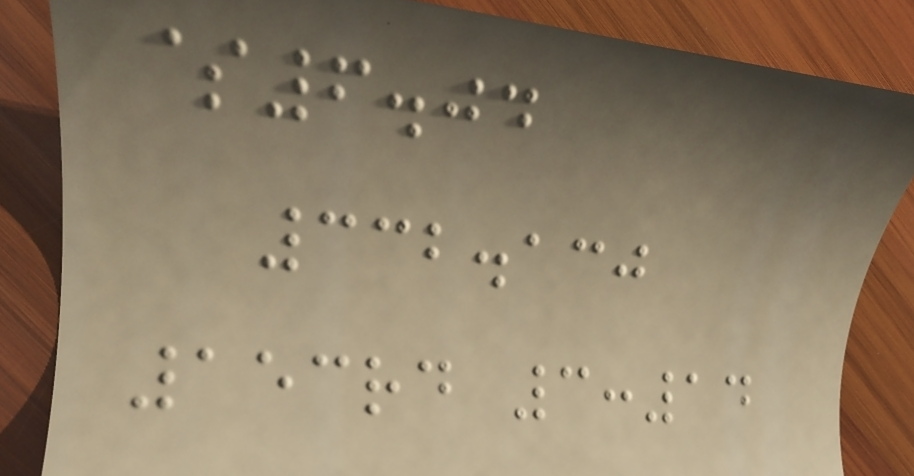$6.04
332.130
153rd 3:14
